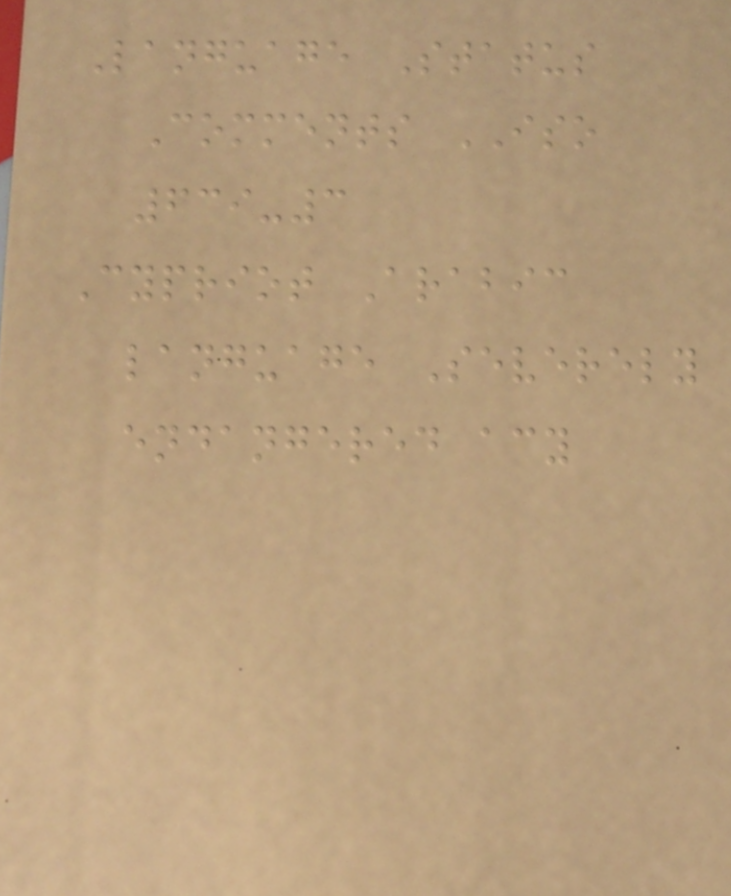Language Status
Comments ISO
639-3
Cypriot Arabic
language Severely
endangered acy
